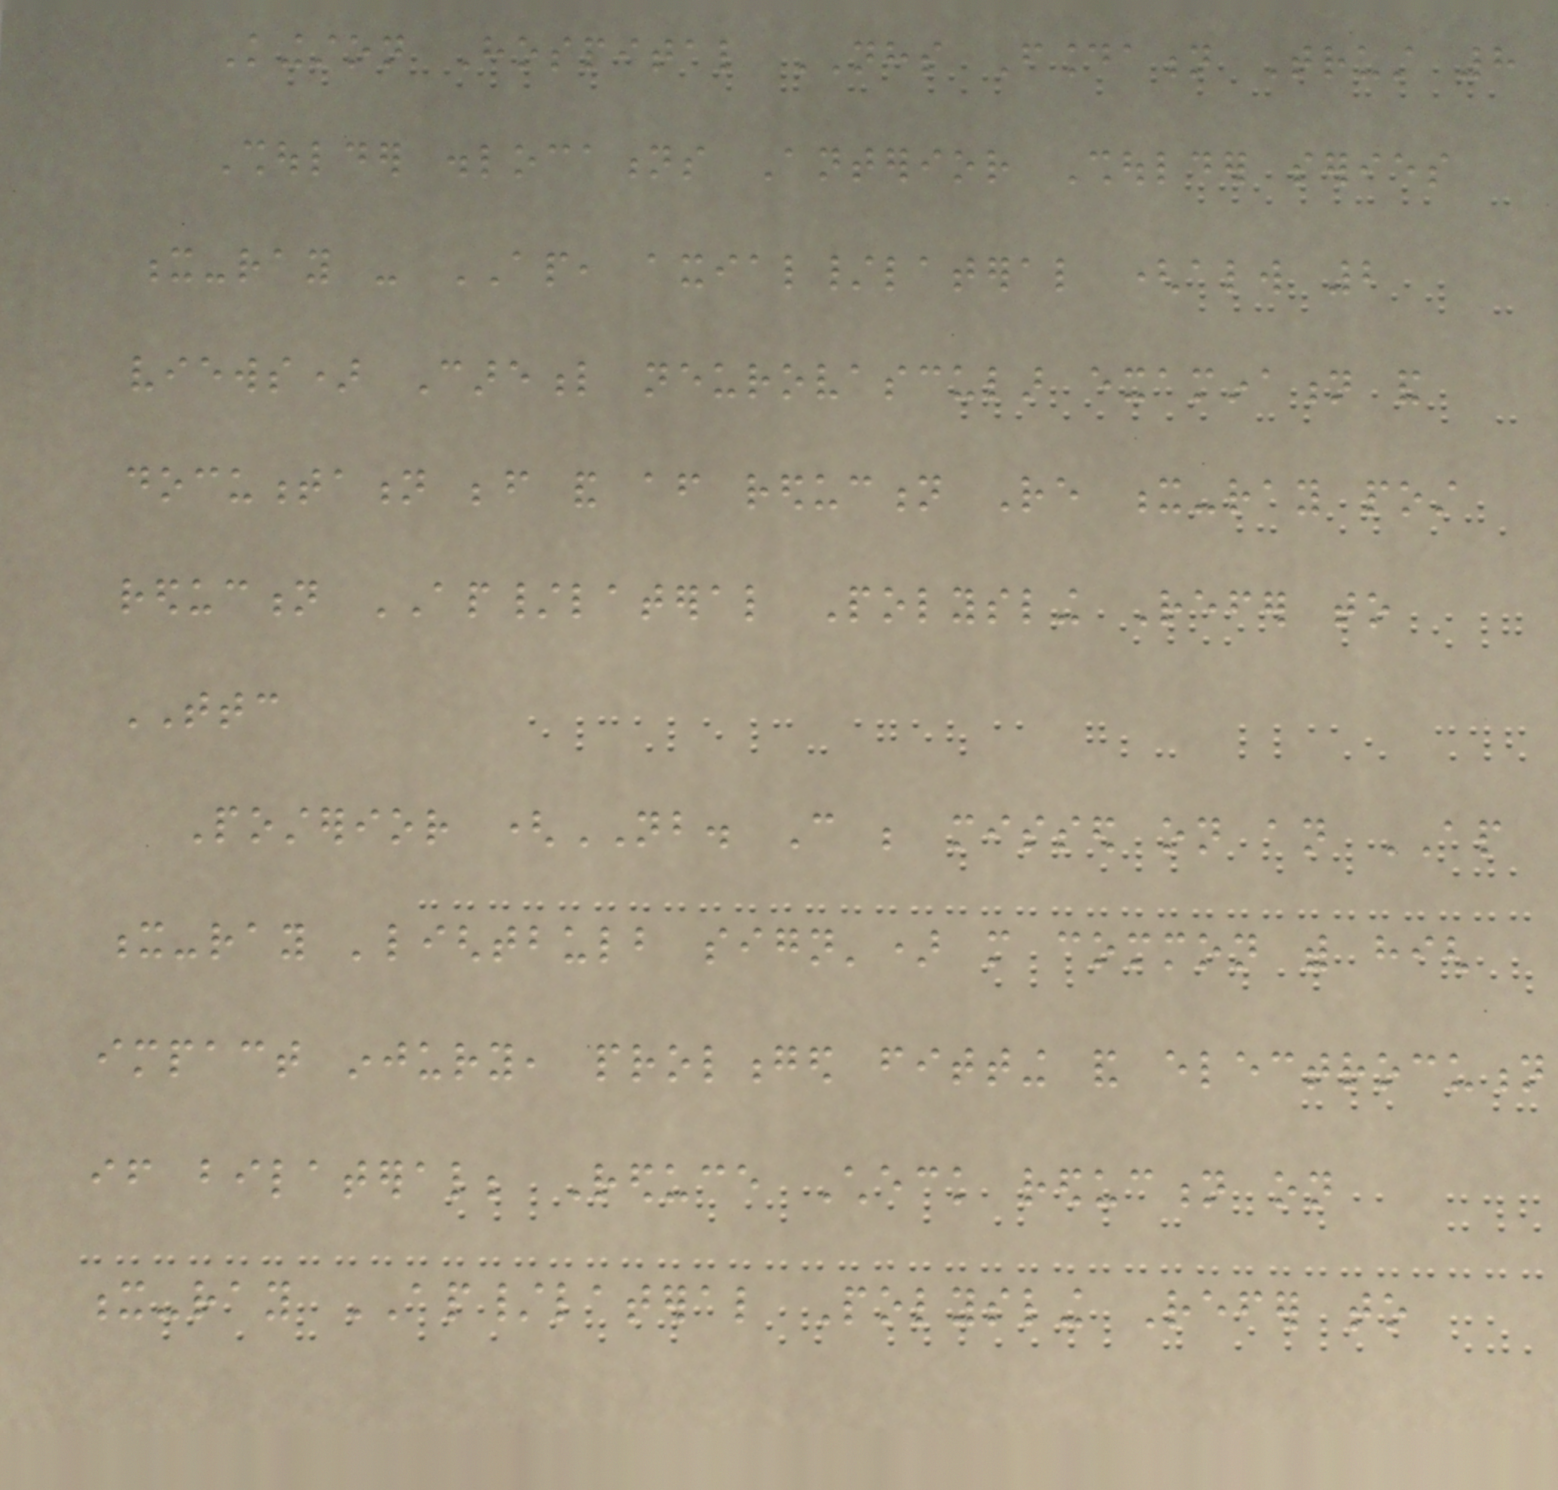Kingston Hospital NHS Foundation Trust 8
Shoulder dislocations Anterior Shoulder series
x-ray - AP, axial/lateral (always 2
views) Careful neurovascular examination and
documentation before and after reduction Re x-ray post
reduction AP/lateral Polysling Refer to
TTC
Posterior (NB. Can be missed on an AP
x-ray 'lightbulb sign') more common with high
impact injury, prolonged fitting and electrocution
if bilateral; Reduce Check reduction on
x-ray AP/lateral Polysling Refer to
